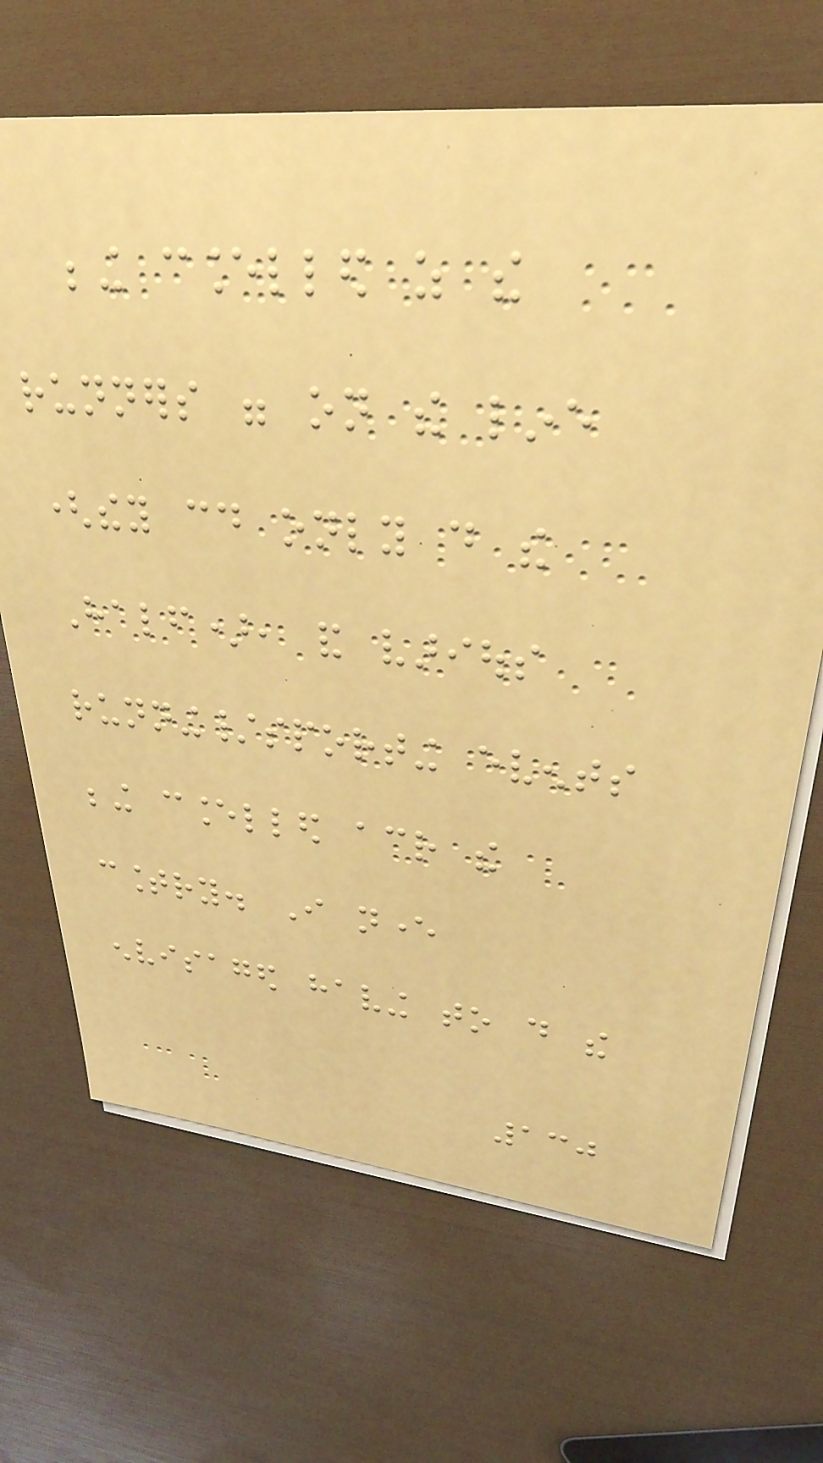being cancelled as the
runners were on the line
(they could only do the
Half), and various
running/sporting events
being cancelled across the
country. I never
envisaged having to do the
130
